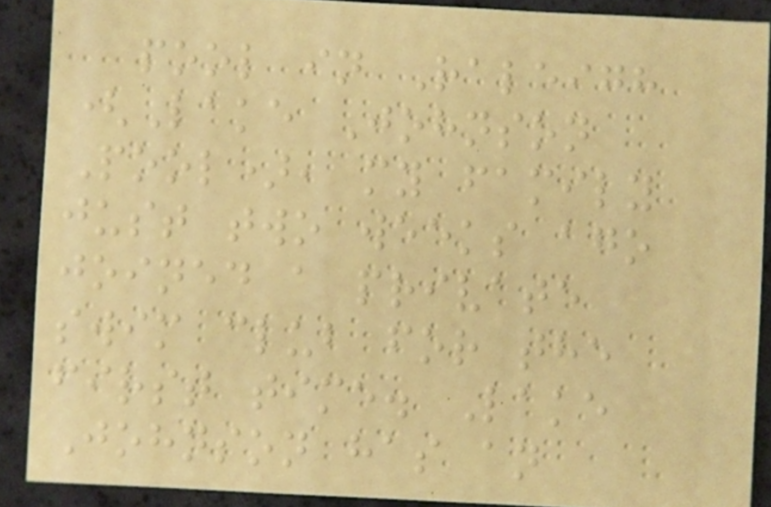pool in Raleigh
(Lake Johnson
Pool), my family
just two weeks ago
joined a private
swim club for the
first time. Lake
Johnson has an
